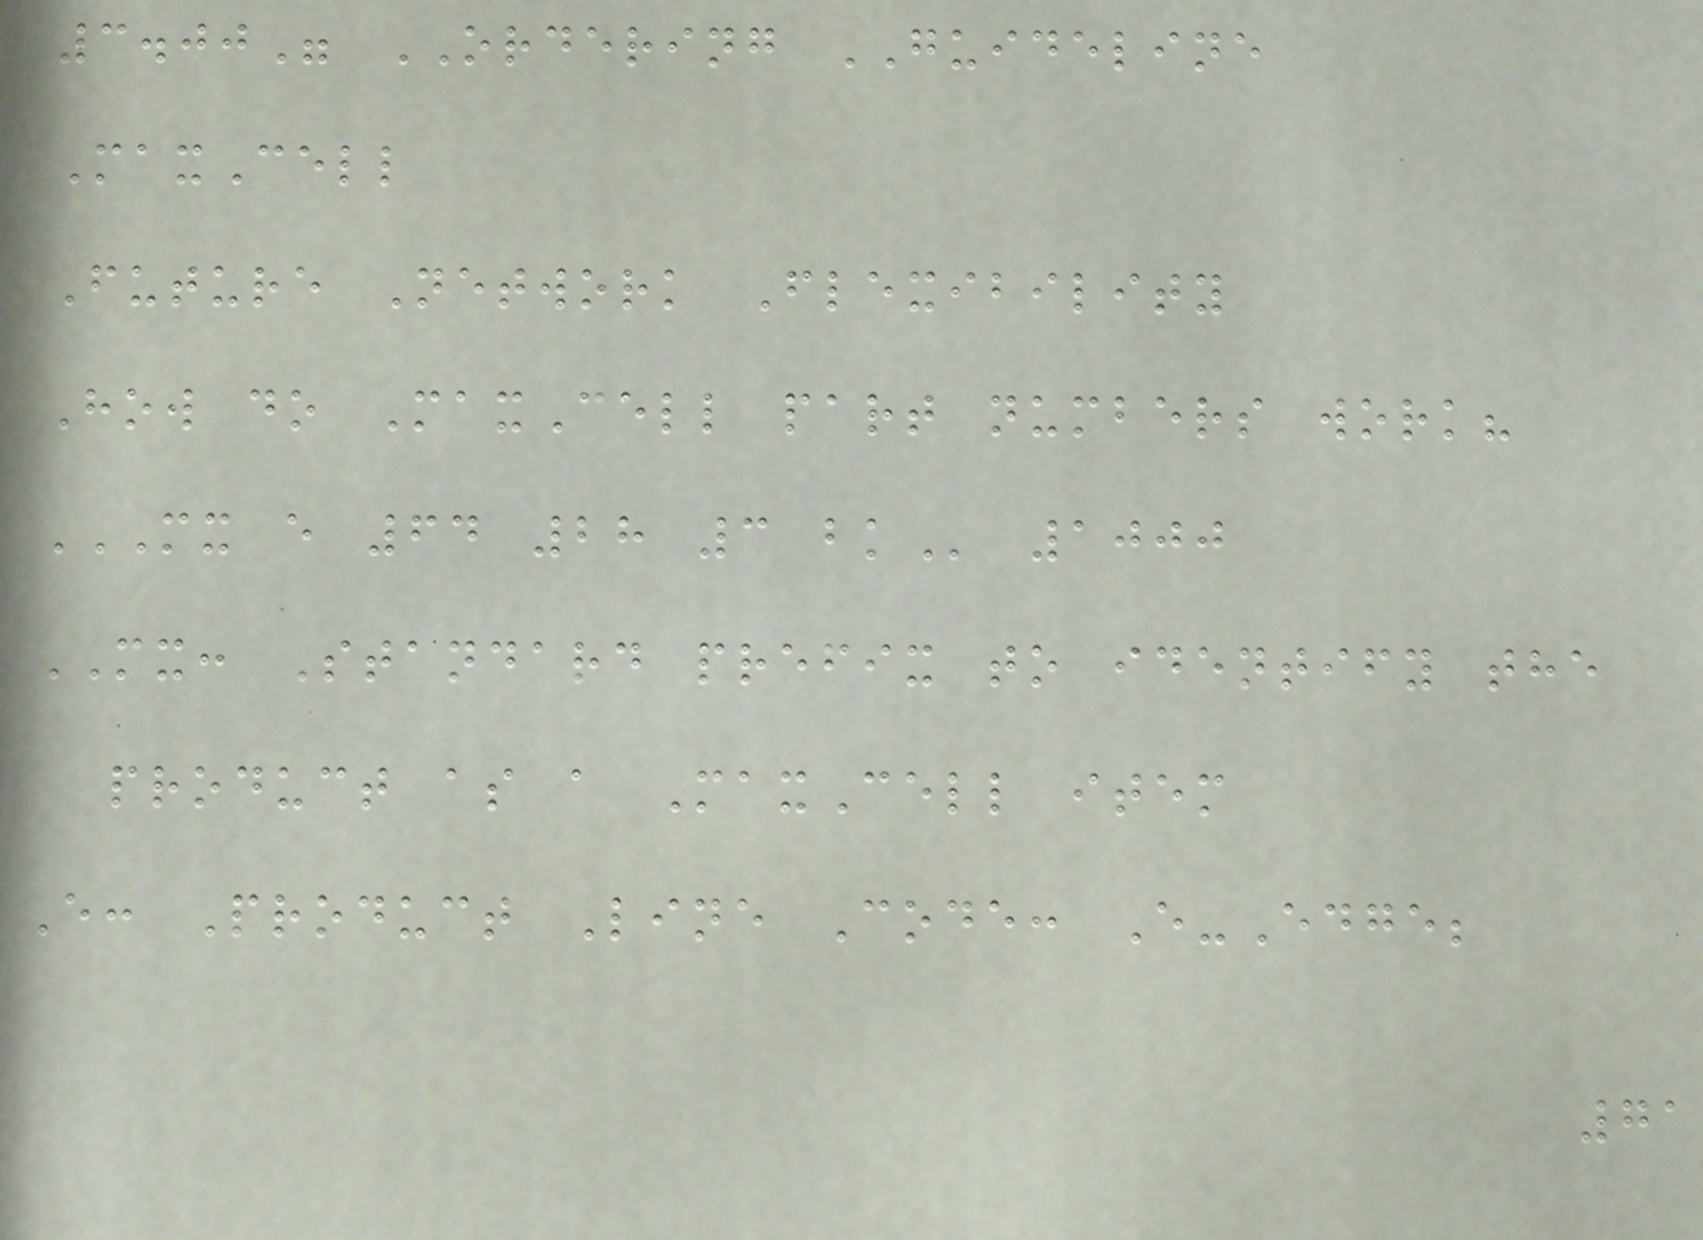3.00" ORDERING GUIDELINE
MaxCell
Future Network Flexibility
How do MaxCell part numbers work?
MX E 64 28 3 BK 1000
MX: Standard prefix to identify the
product as a MaxCell item
E: Product Line Code: E-Edge;
71
